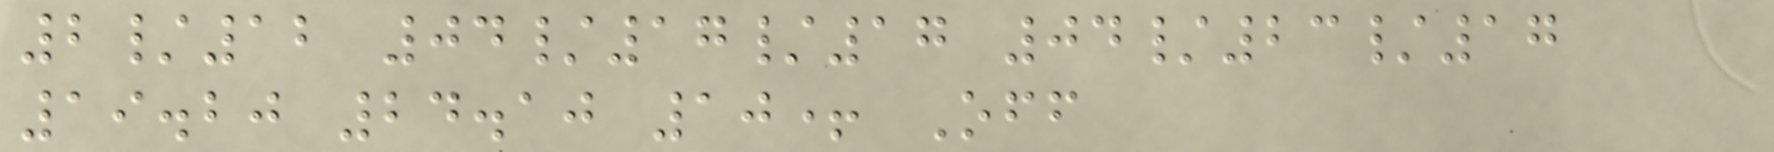2/12 04/17/17 04/23/17
19.20 24.10 10+ Off
